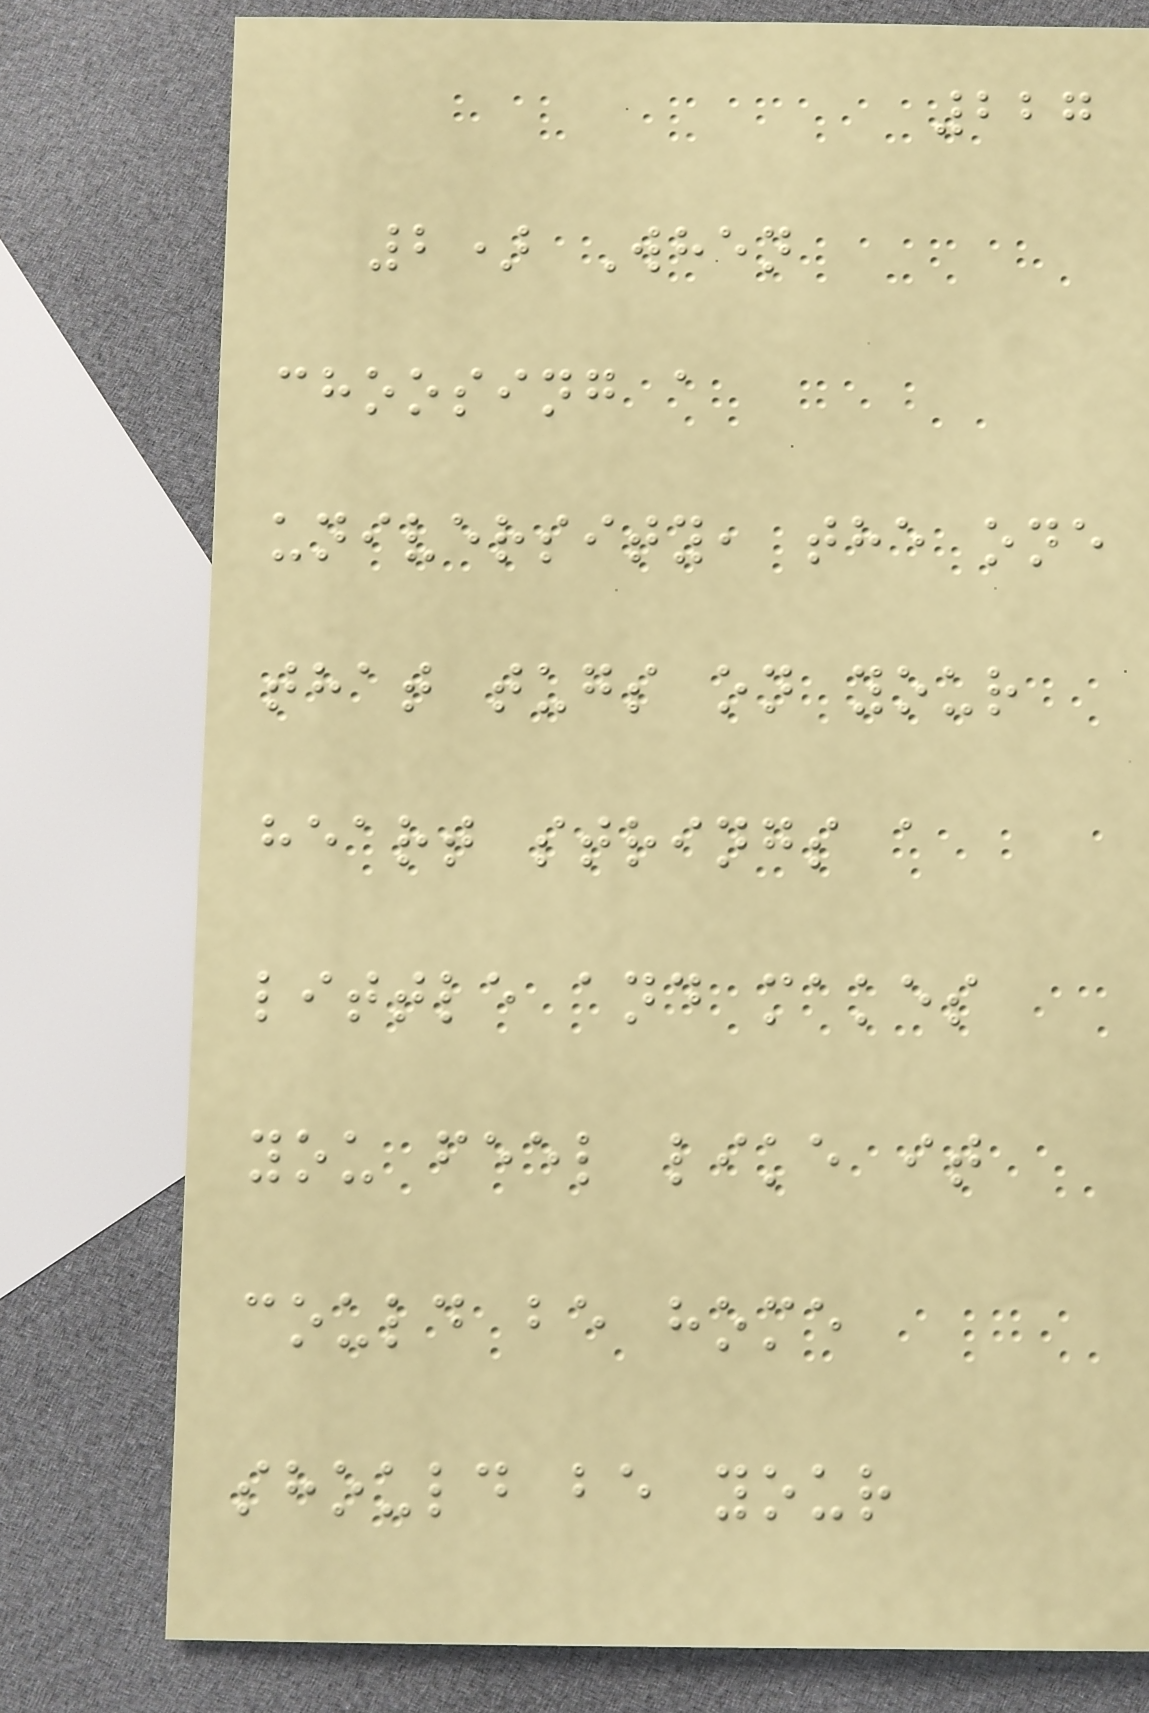227
2) When
choosing a
university, the one
that tugs on your
heart strings a
little and makes
you feel like it
could be home
should be your
